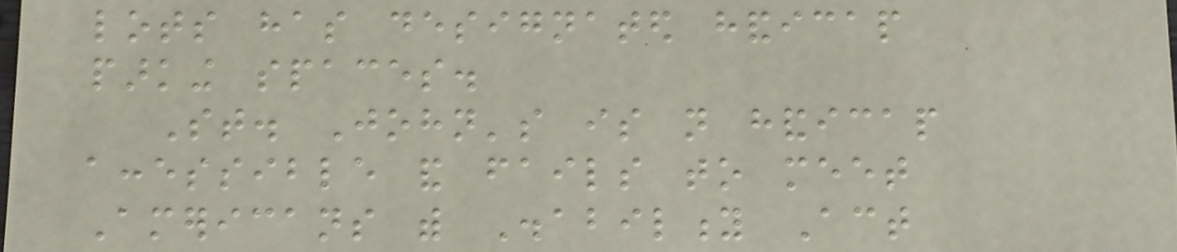lots has designated handicap
parking spaces.
St. John's is not handicap
accessible and fails to meet
Americans with Disability Act
